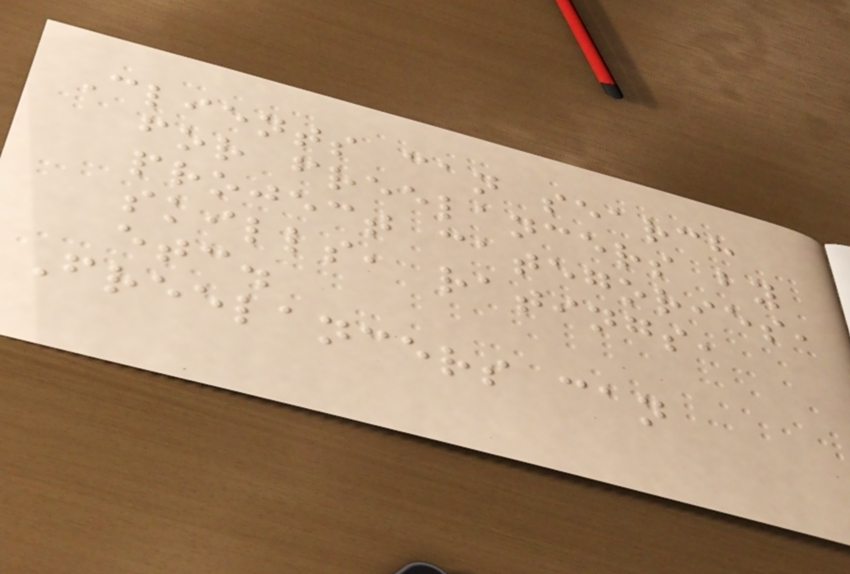Clients can search
for freelancers by
project categories,
skills, ratings,
etc.
Freelancers can
